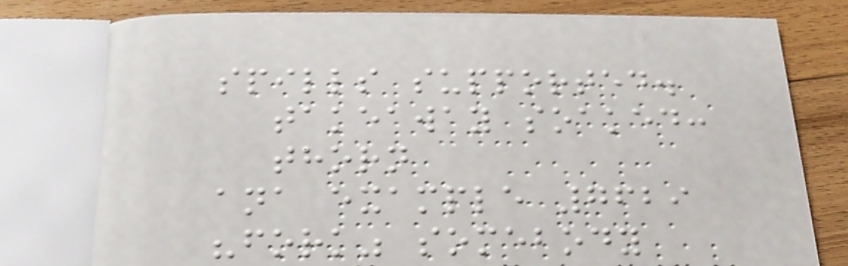spills supported.
takeaway soaked:
thorn
ana example 7629
"fork" somebody
